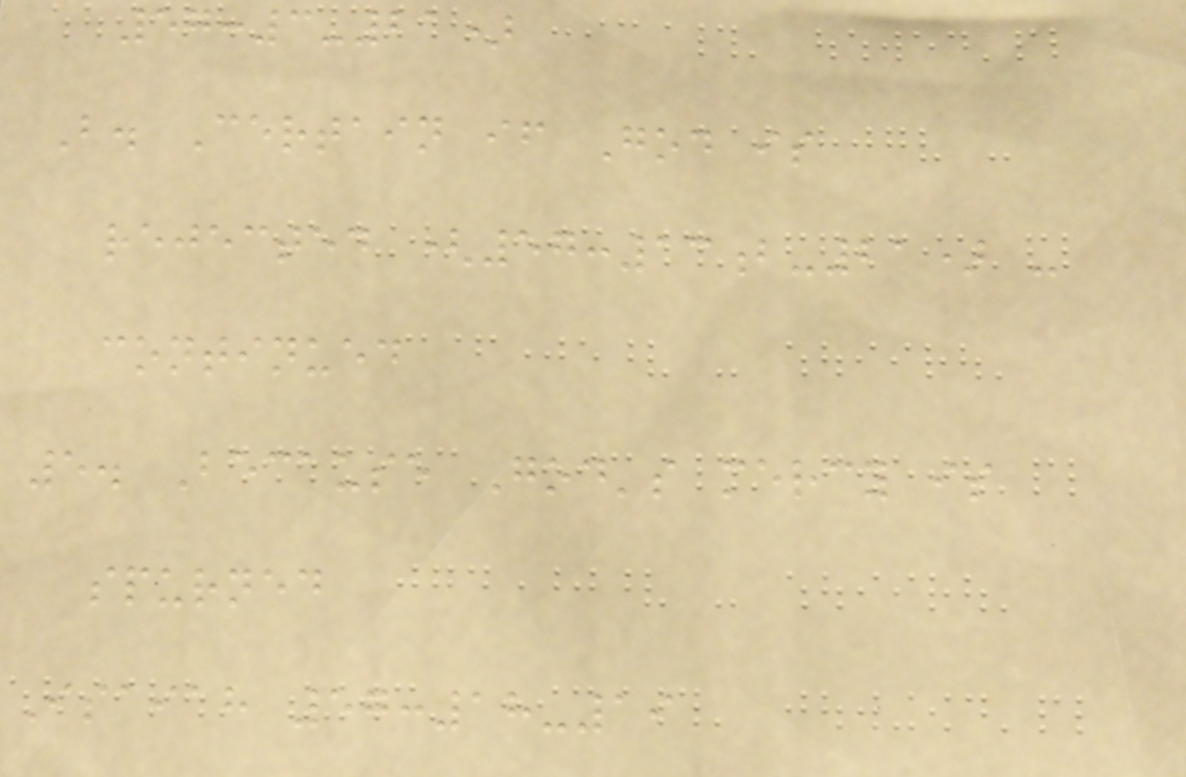57:3-21)
B. Certain if God is
rejected (57:13b-21) -
continued
5. Because God's mercy is
spurned
Isaiah 57:18-19
